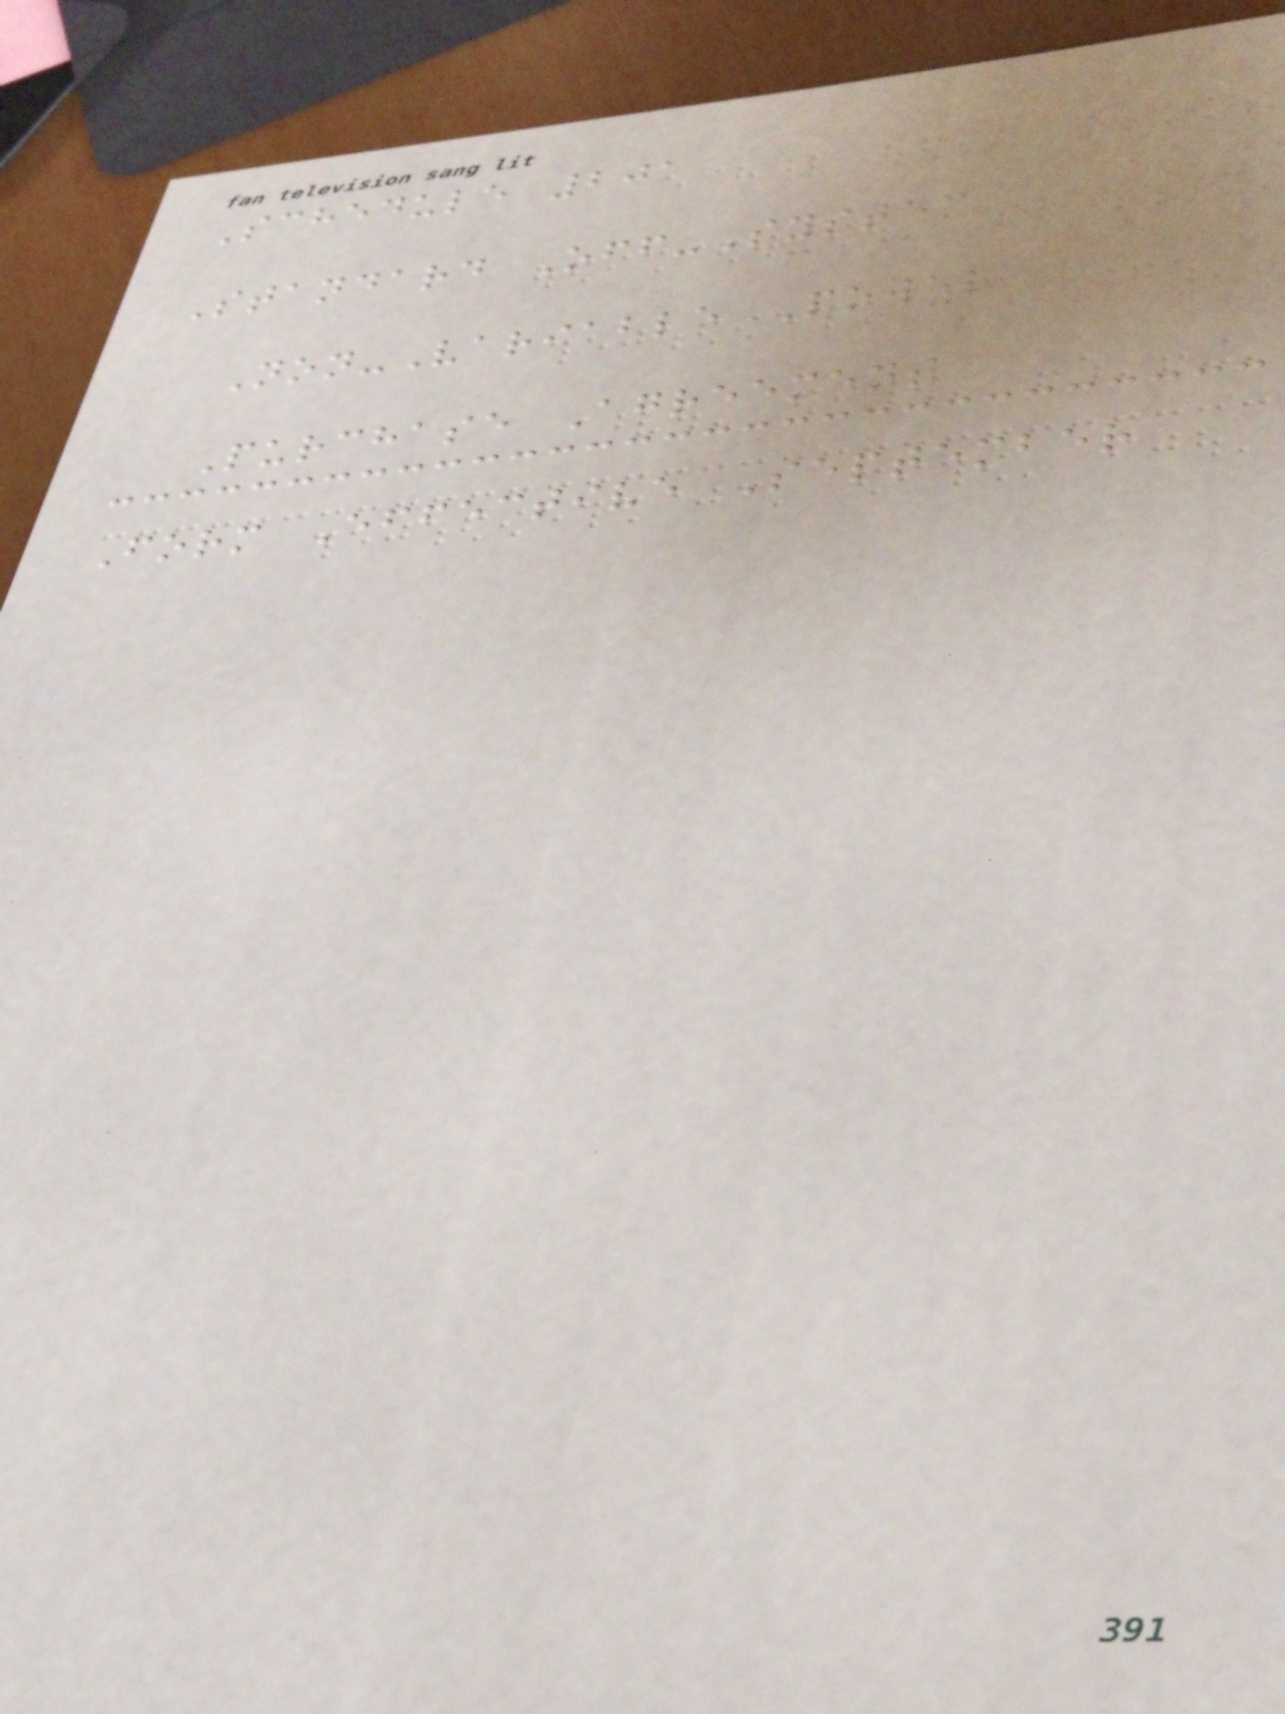Schedule 201
Standard Off-System
Non-Variable Power
Purchase Agreement
Form Effective September
